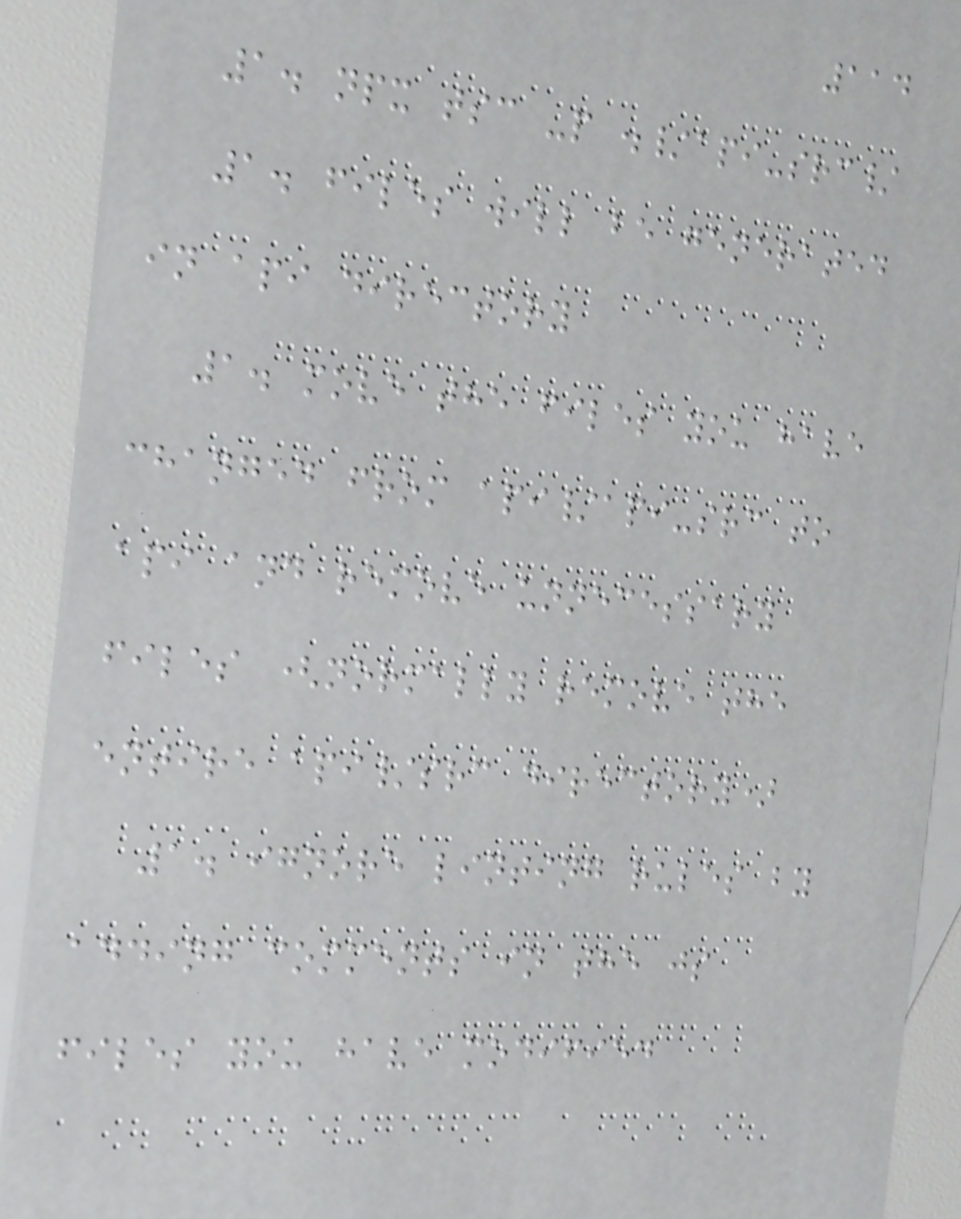114
1. npx tsc -p ./api-src/
1. files will be generated
in api directory
1. move the files you have
changed from api/api-src to
api and remove unnecessary
files (normally remove the
entire api/src directory)
1. ignore linting rules by
adding comments in the js
files you have modified
